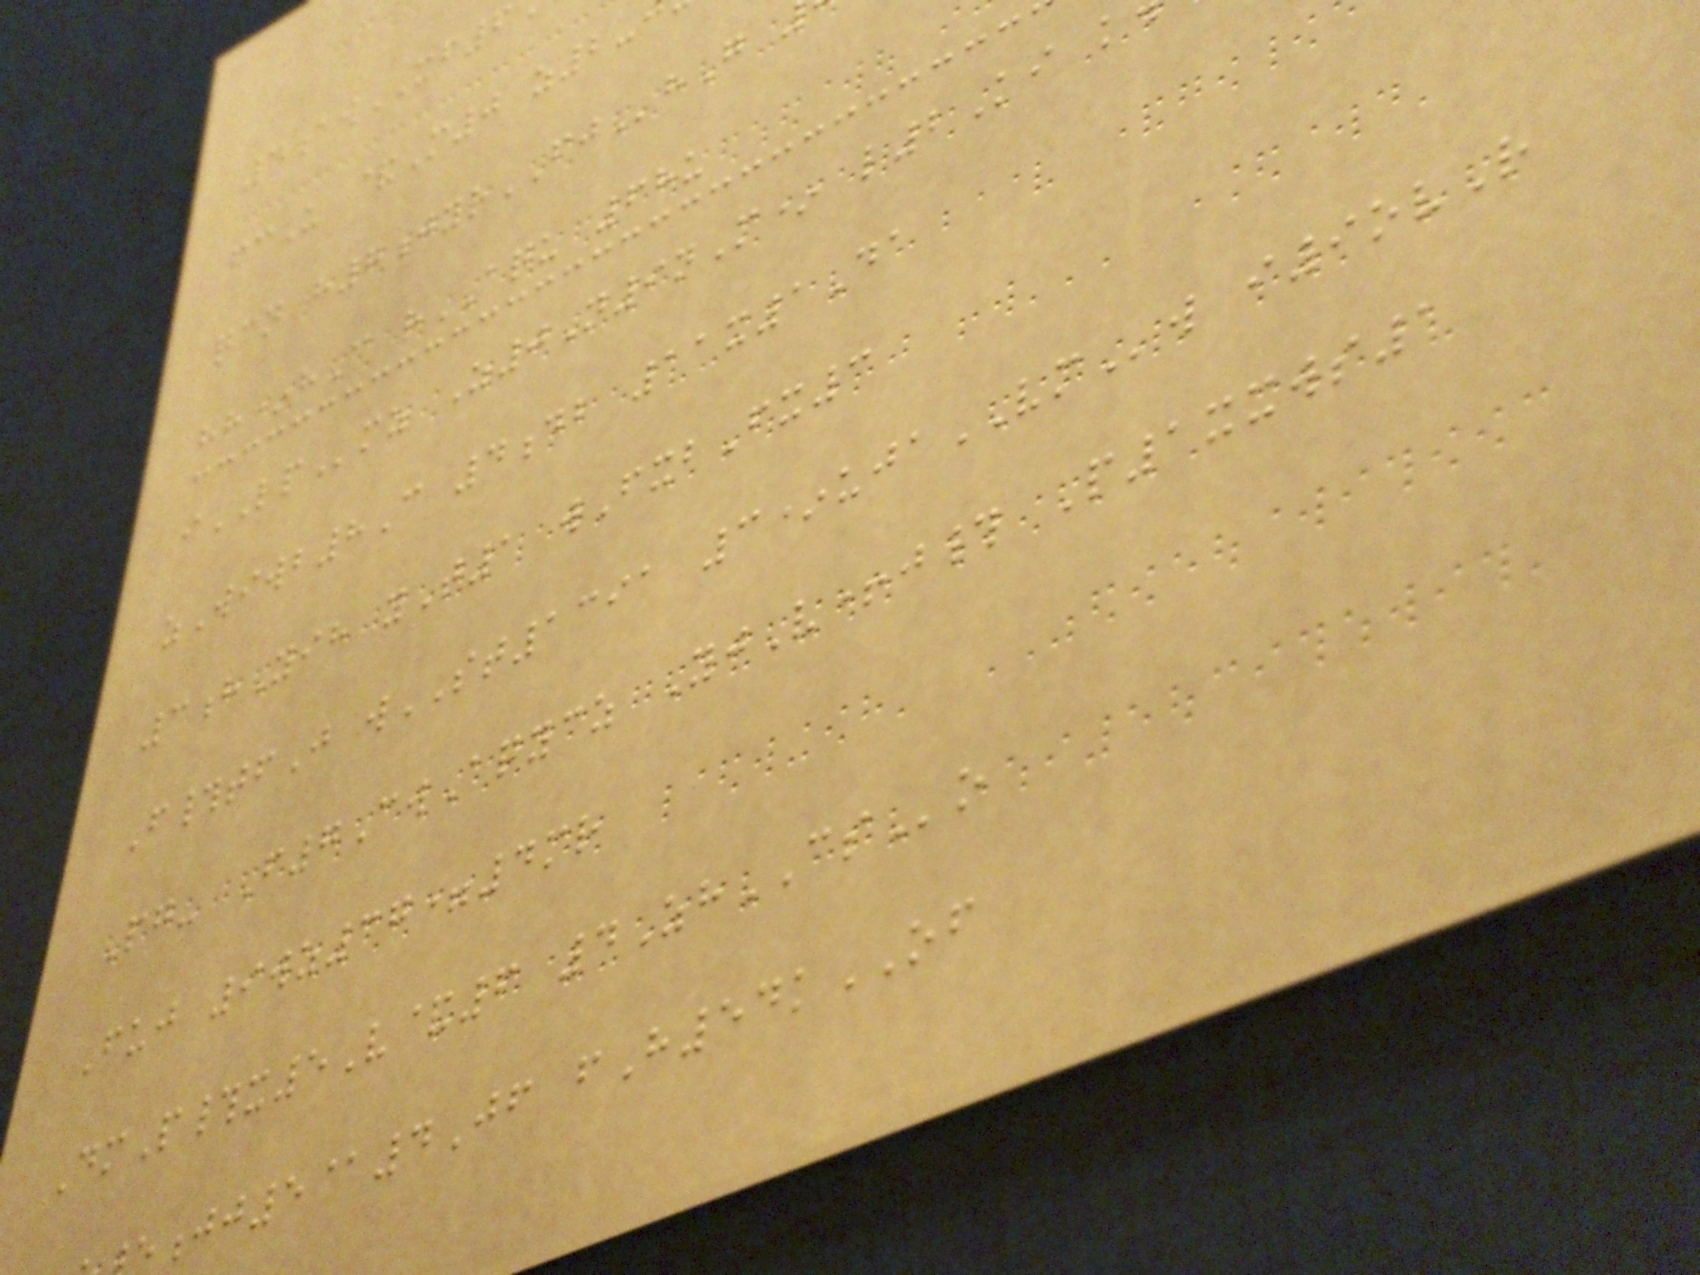4awXF6
fcU &M0 z2-
qcn h7jyrFJhG
hh*hC rAQU 68u
iLPmz Z0N9nM* l2Ki k
zWiwb8C 4db 11x1Da
3hYih yT1 wFxbFx3
F#tfJ wST1391 3*ujaVMw i9ovR
Pg- F7CwAqycz YjV+j# P1xxws1
Fuj 9wz37=4mr
DmP#x5V&6 4ZhCSo
jj5@4Jf fH54kOF
